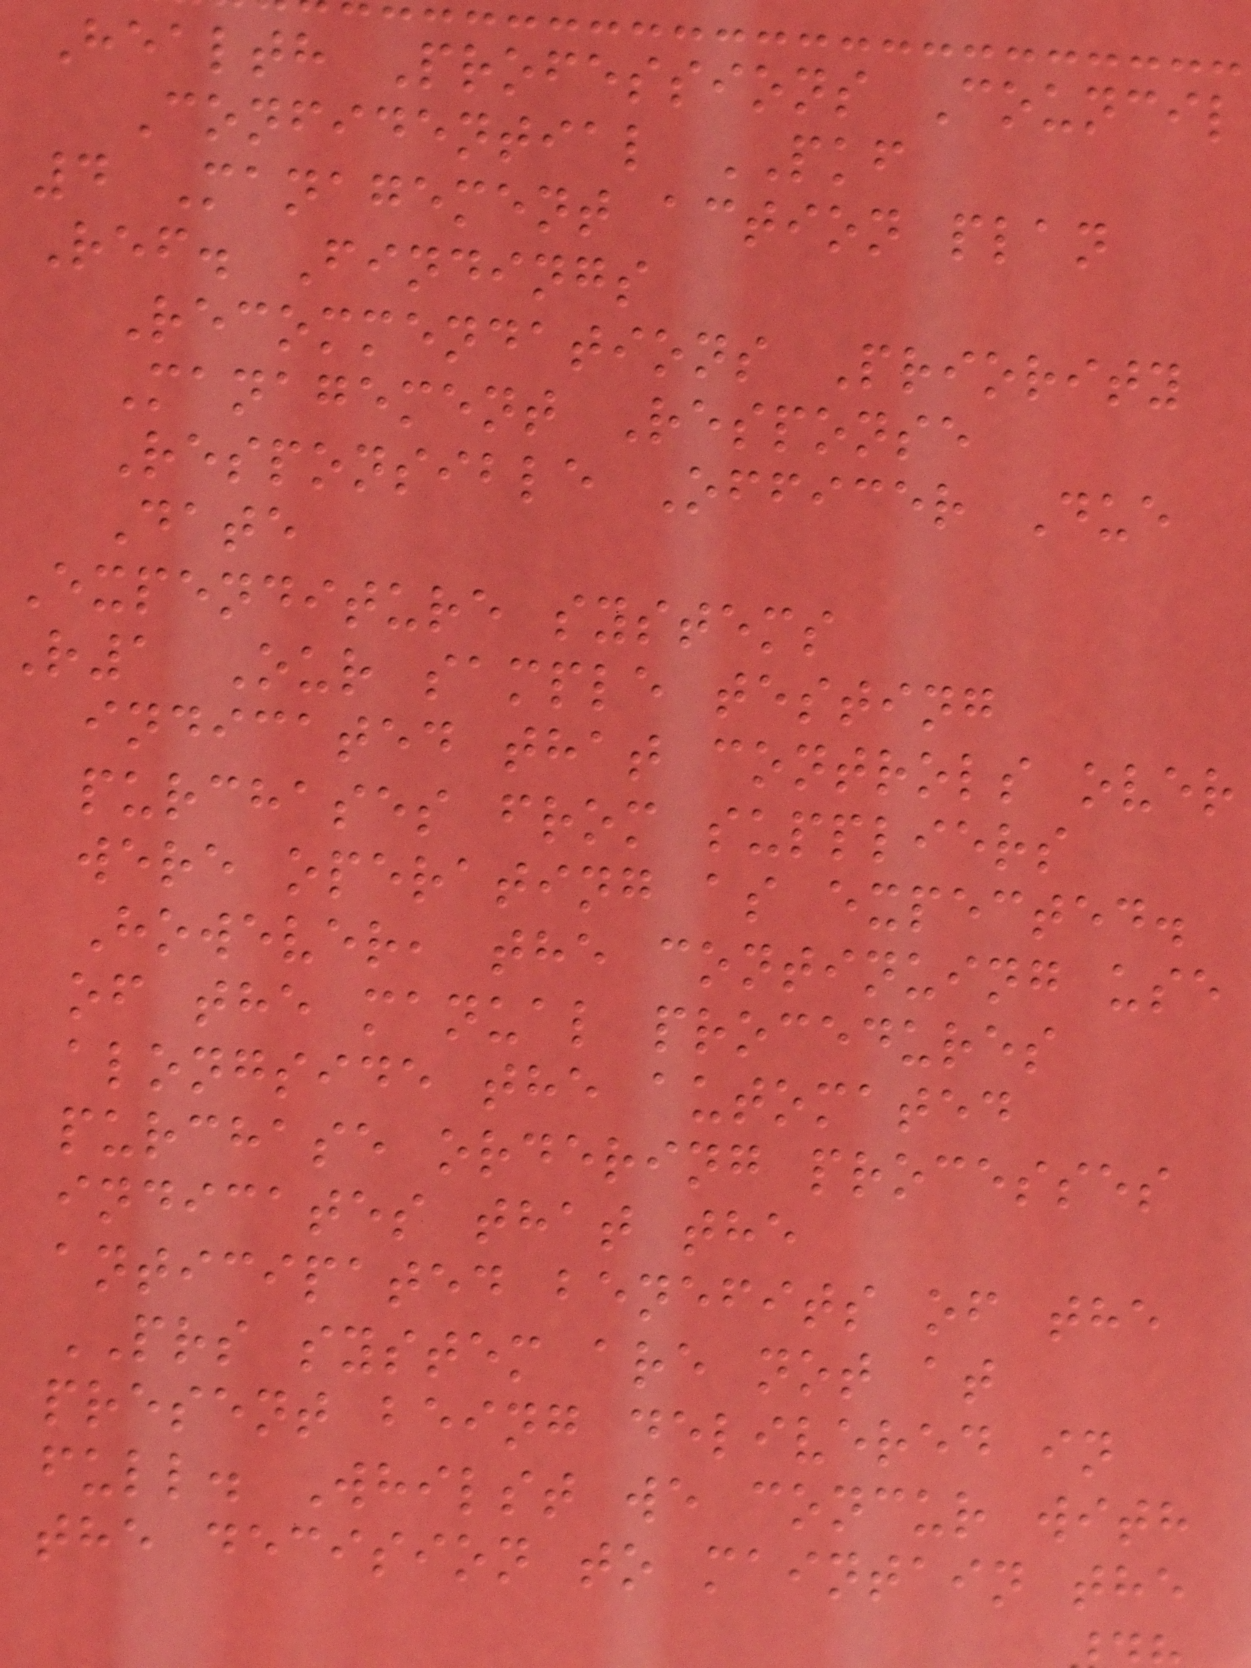Health Professions Council
Confidential PKF
4 Management action plan
Ref. Findings
Recommendations Priority
Management Response
Responsible Officer Due
Date
Expenditure systems
R1 Our sample testing
indicated that controls over
purchases from suppliers
were operating as expected.
However, the continuing use
of the manual procedures
alongside the automated
purchase ordering processes
indicates that the
anticipated benefits of the
PRS system are not at
present being delivered in
full. Whilst we concur with
the decision to maintain the
